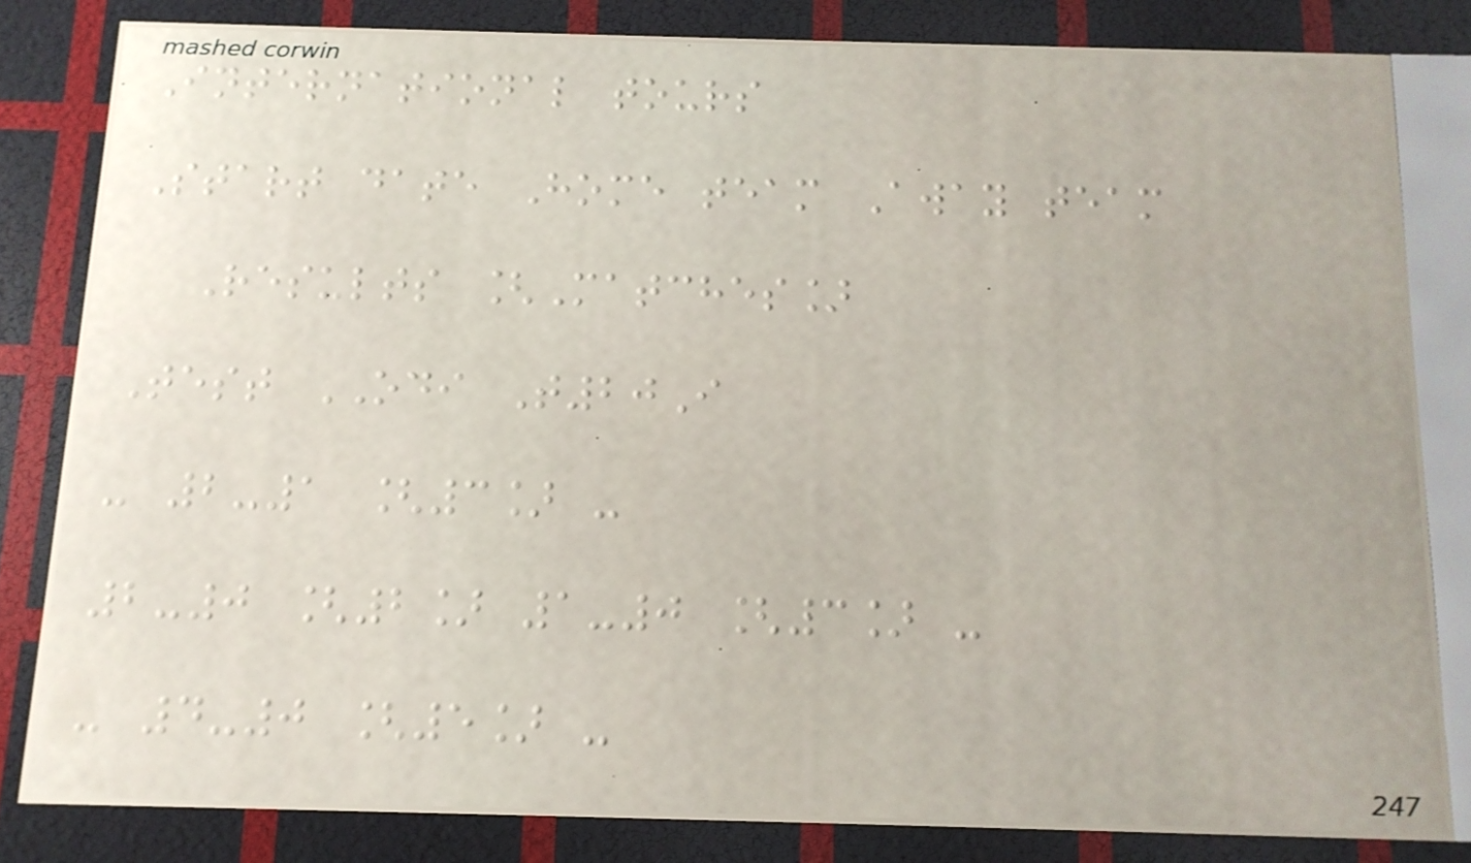International tours
Start date Home team Away team
Results [Matches]
Test ODI T20I
- 2-1 [3] -
2-0 [2] 1-0 [3] -
- 4-0 [5] -
